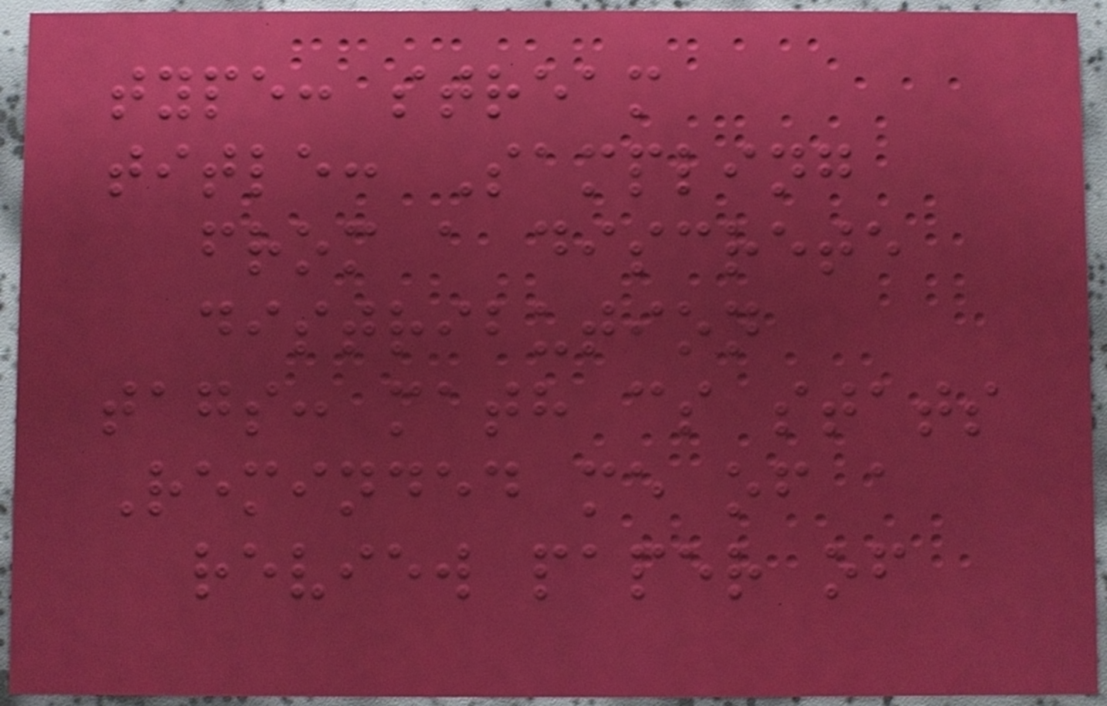type: stream
title: Sampling
from a discrete
distribution
tags: math cs stats
Reminded me of a
review paper of
